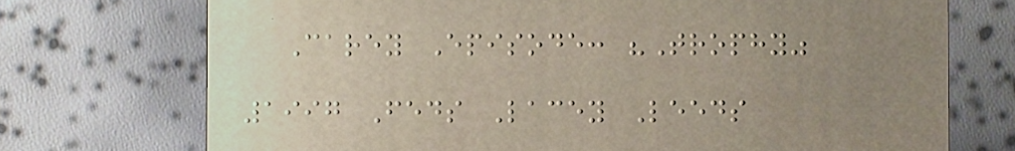Carey Episode: "Trophy"
1997 Feds Lacey Leeds
